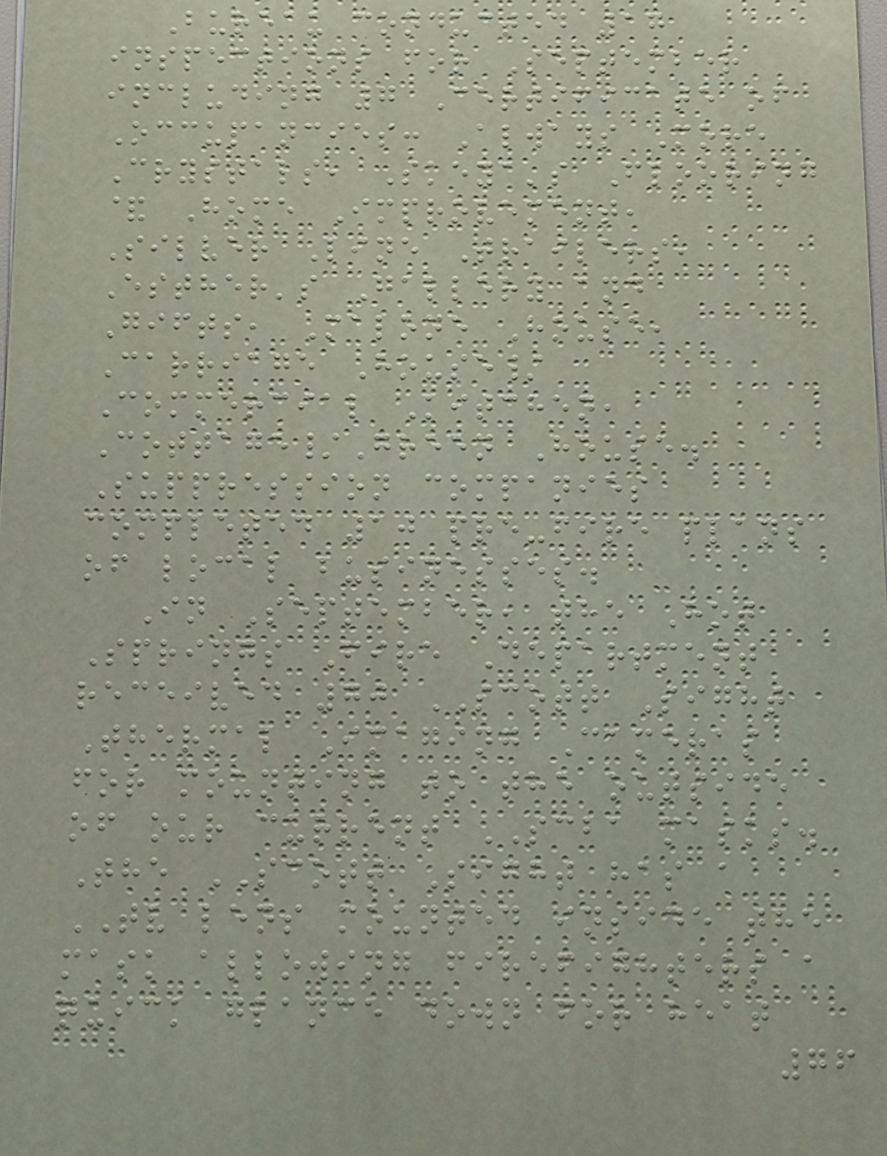Bureau conducted 17
inspections for September
including 7 Certificate of
Occupancies: Always More
Crystals, Skeya's Flooring
& Home Improvement,
Silver Line Trailers,
Esther's Gallery and
Gifts, Malone House,
Carriage House/
Commercial Kitchen,
Cottage/Green House.
Suppression companies
completed 10 pre-fire plans
of local businesses.
In September, the Hot
Springs Fire Department
received 70 SCOTT Sight
Thermal Imaging Cameras
for mounting to the outside
of our current SCBA masks.
The SCOTT Sight has a
TV lens mounted inside the
mask allowing firefighters a
quick glance down for heat
76
